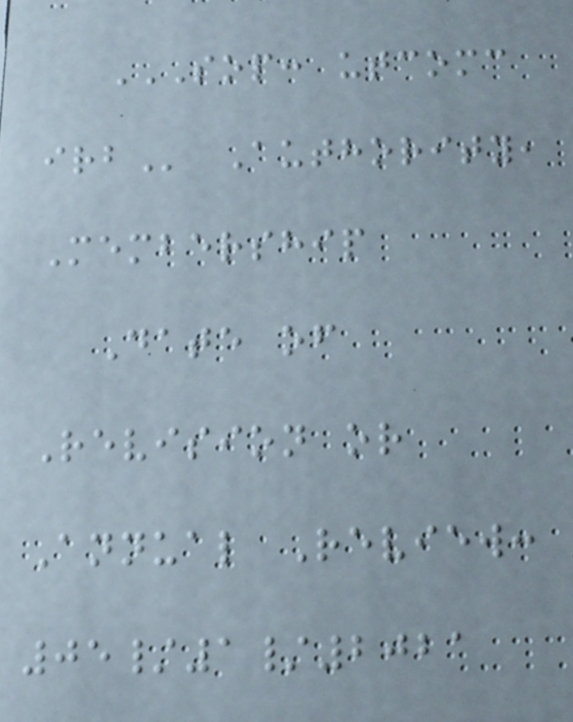SOP: UTCOMC
IRB Authority,
Membership
Date of
Revision or
Annual Review:
05/1/2021
